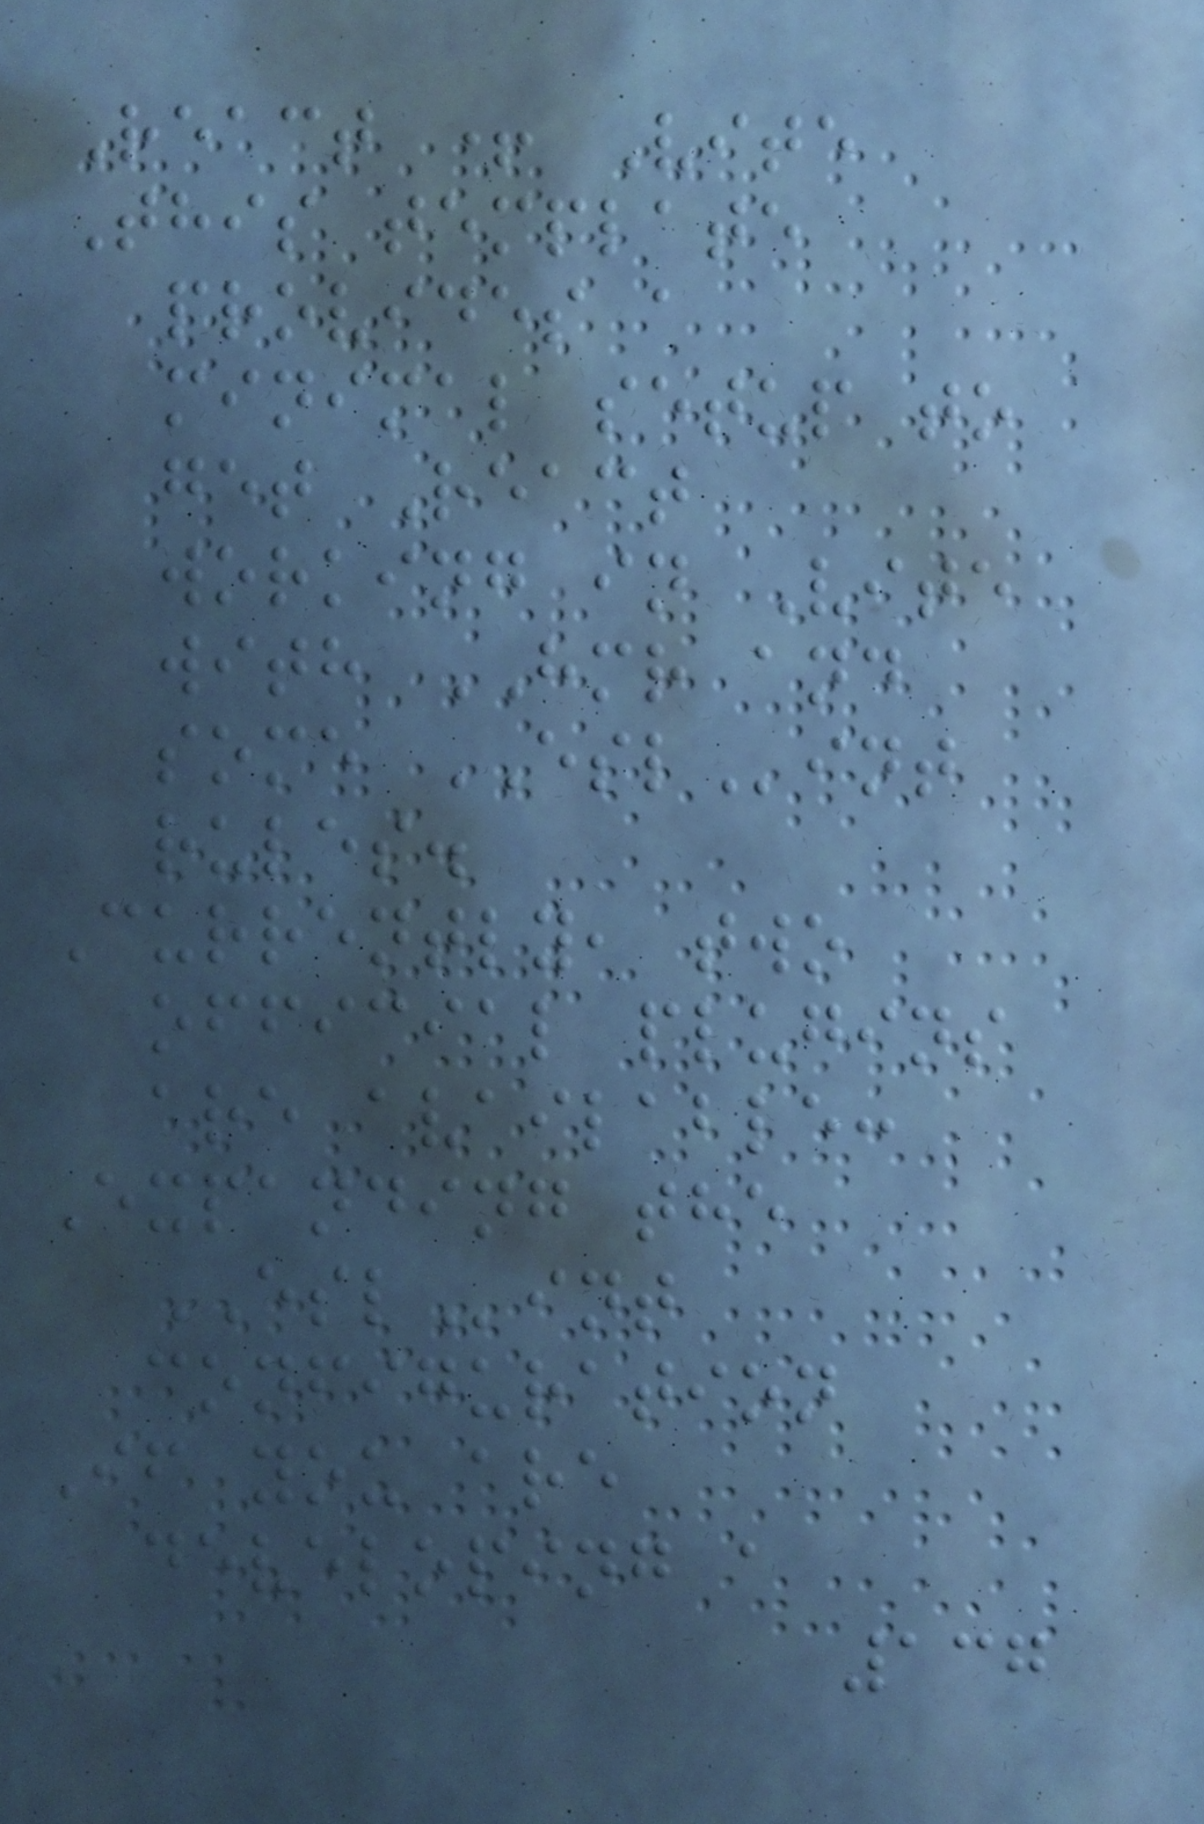React + Vite
This template
provides a
minimal setup to
get React
working in Vite
with HMR and
some ESLint
rules.
Currently, two
official plugins
are available:
Expanding the
ESLint
configuration
If you are
developing a
137
